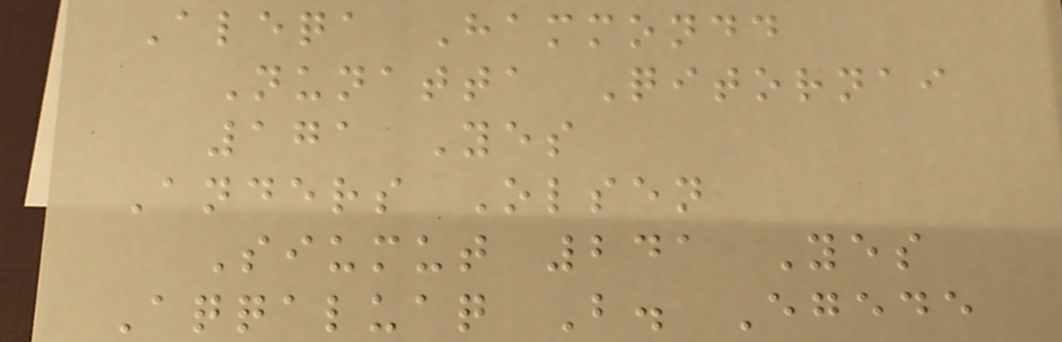Aleqa Hammondd
Nunatta Qitornai
171 Yes
Anders Olsen
Siumut 241 Yes
Aqqaluaq B. Egede
